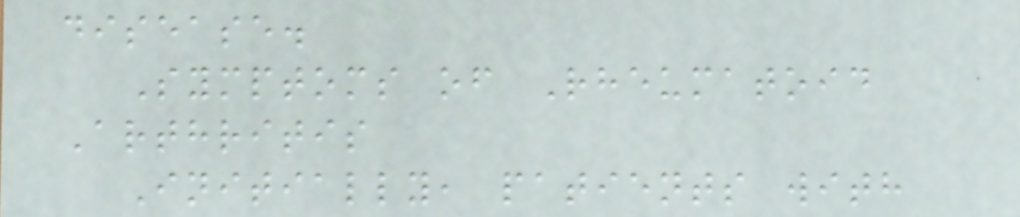disease.
Symptoms of Rheumatoid
Arthritis
Initially, patients with
